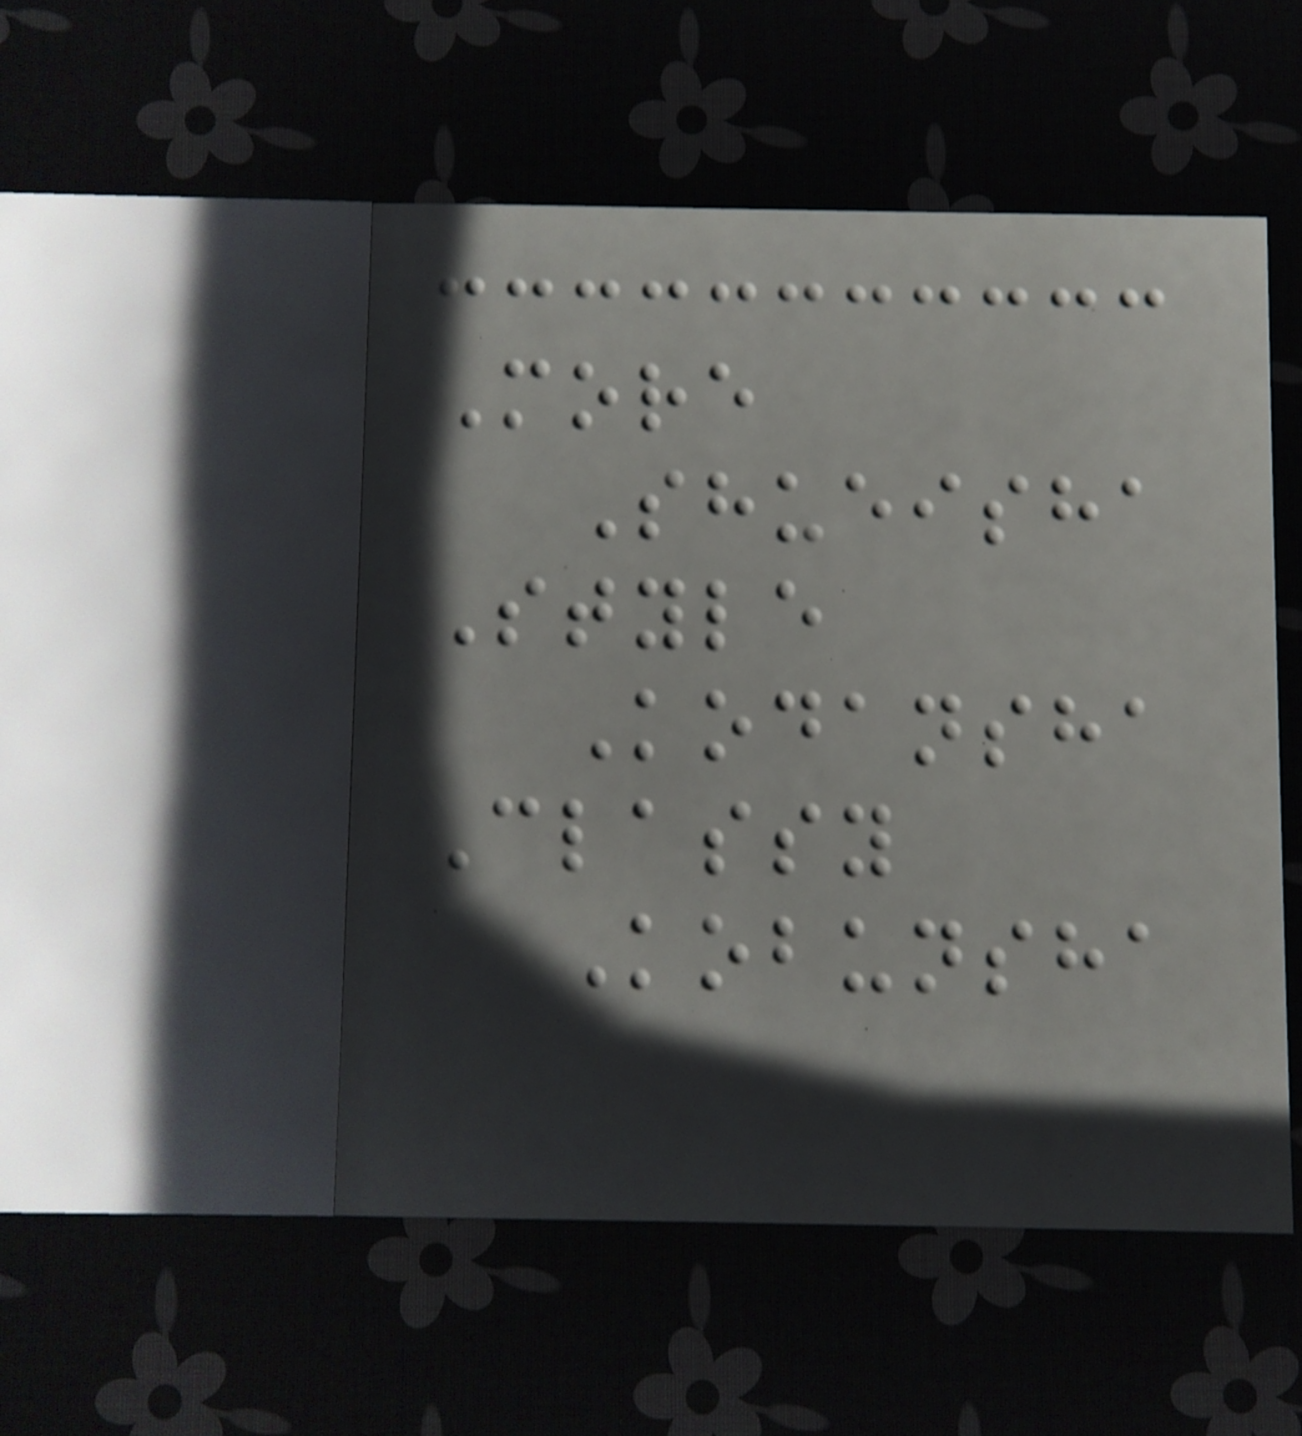More
Shueisha
Style
Kodansha
Classy
Kobunsha
